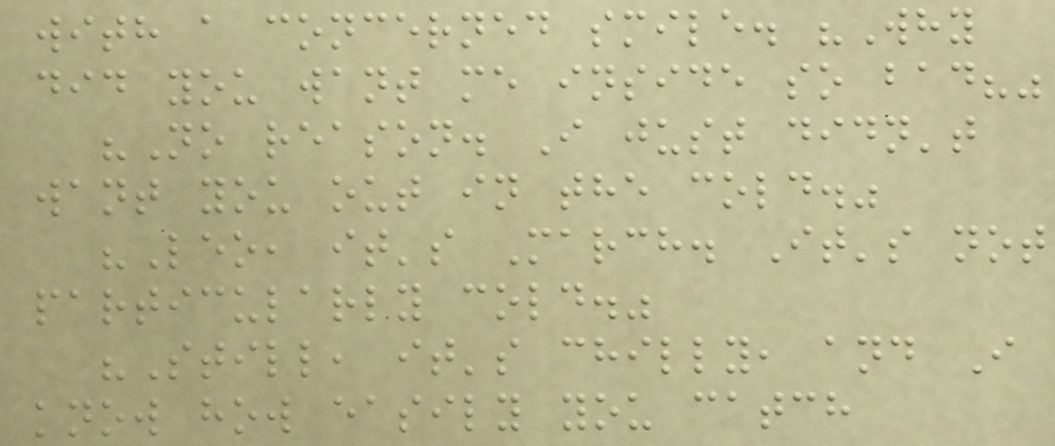with a concerned smile. "Why
did you want me inside so bad?"
"No reason. I just didn't
want you out in the cold."
"Leo, it's March. It's not
particularly cold."
"Still, it's chilly, and I
know how easily you catch
